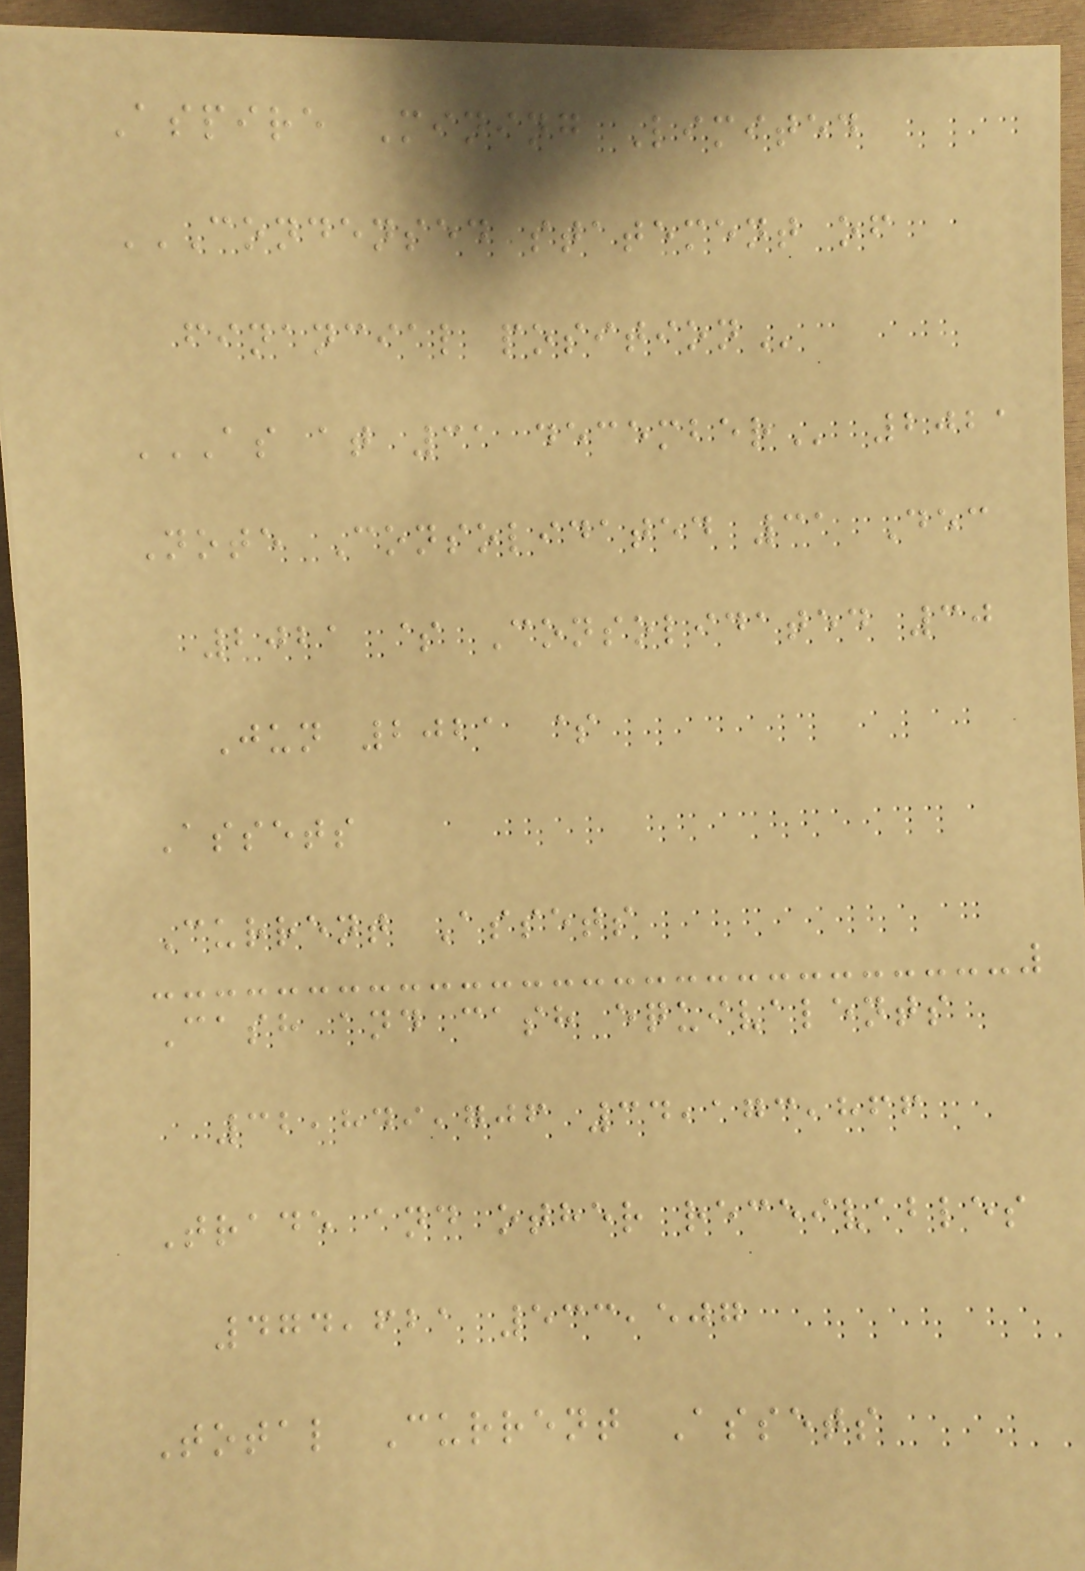Aspire Mining Limited
CONDENSED STATEMENT OF
FINANCIAL POSITION
AS AT 31 DECEMBER 2021
Note Consolidated 31 Dec
2021 $ Consolidated 30
Jun 2021 $
Assets
Current Assets
Cash and cash equivalents
32,849,706 34,173,866
Trade and other receivables
474,621 533,507
Total Current Assets
